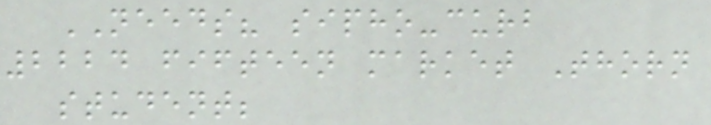NEEDS? sipho-curb
2224 fifteen market Thorn
student;
